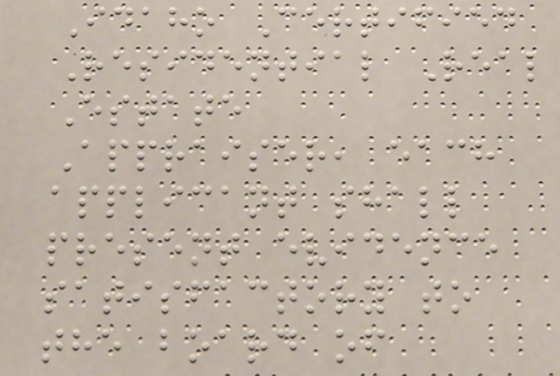Idaho Certified
Residential Real
Estate
Appraiser, each
applicant shall
present evidence
satisfactory to
the board of
